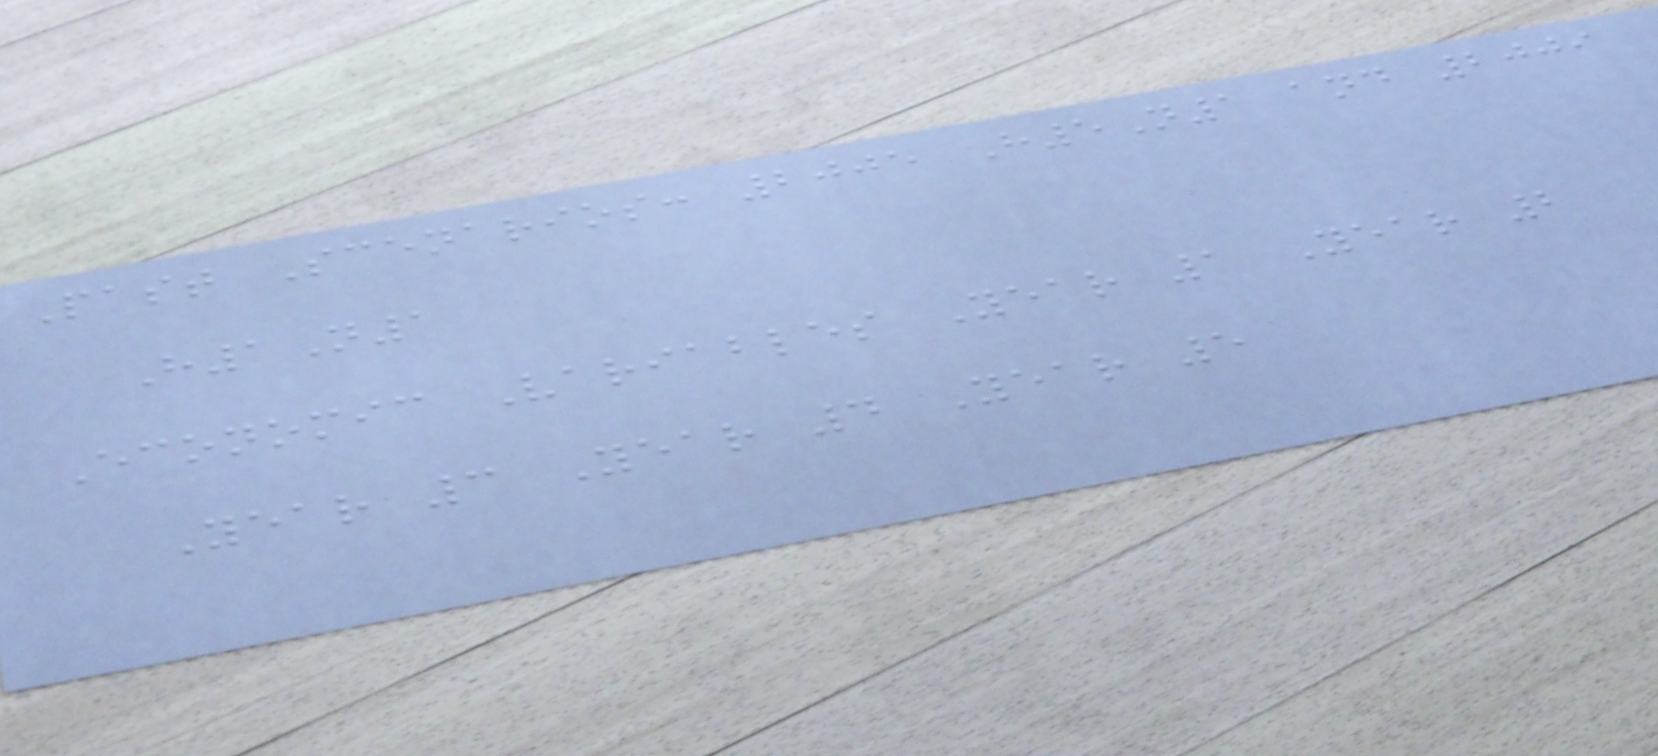Past Scenarios: 2005 H5N1 and 2009
H1N1
Economic Variables Year 1 Year 2
Year 3 Year 4 Year 5
